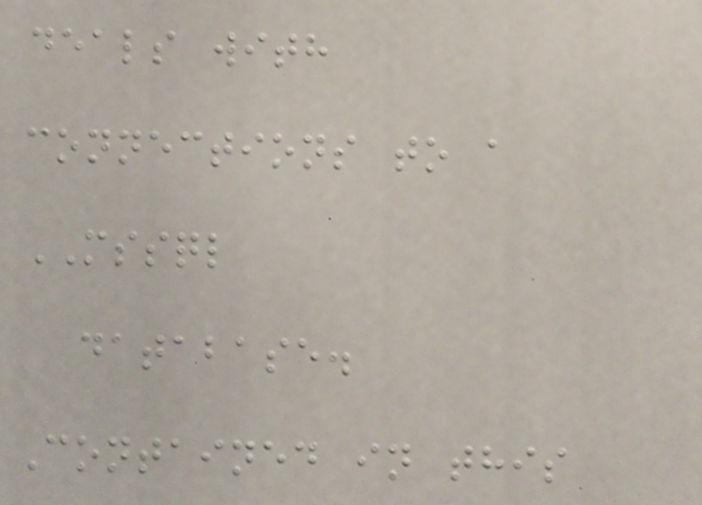deals with
connections to a
MSSQL
database.
Contained in this
